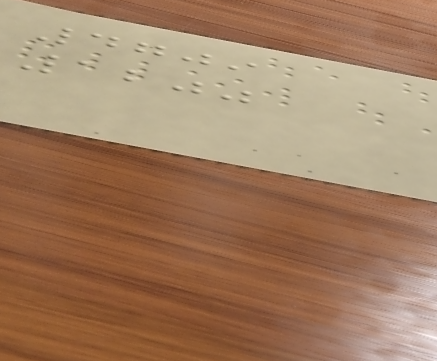4709
1200
